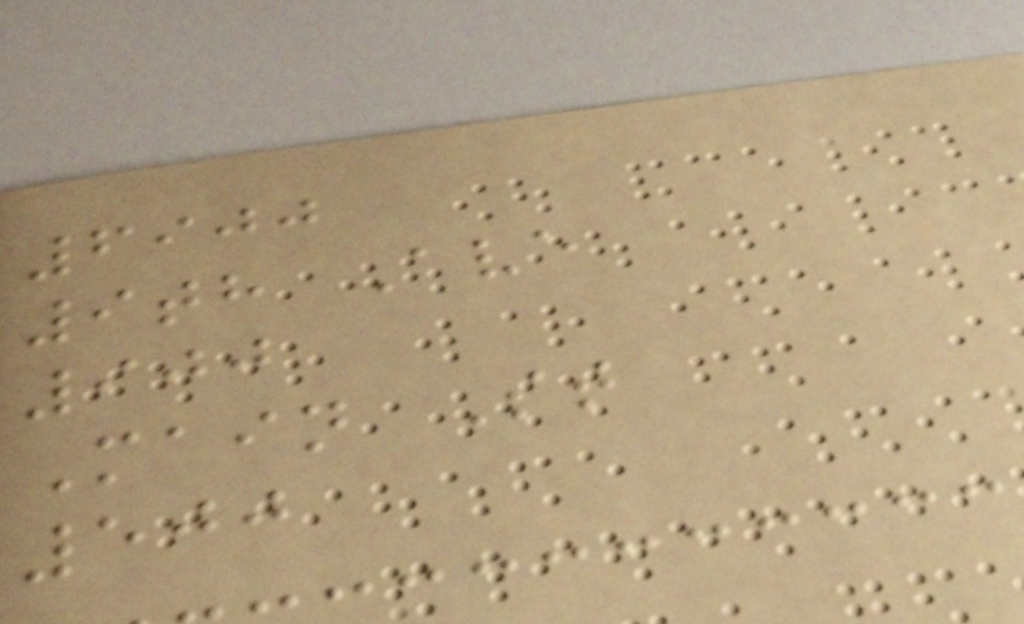6900
9th Ave
900
Main St
500
